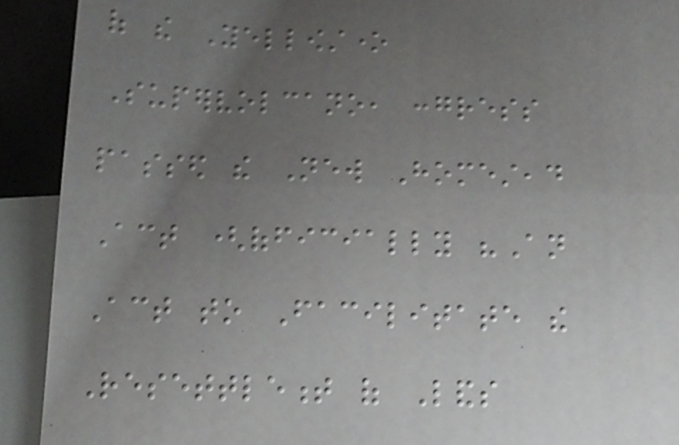of the Yellowstone
Supervolcano, congress
passed the New Homestead
Act (officially "An
Act to Facilitate the
Resettlement of Lands
